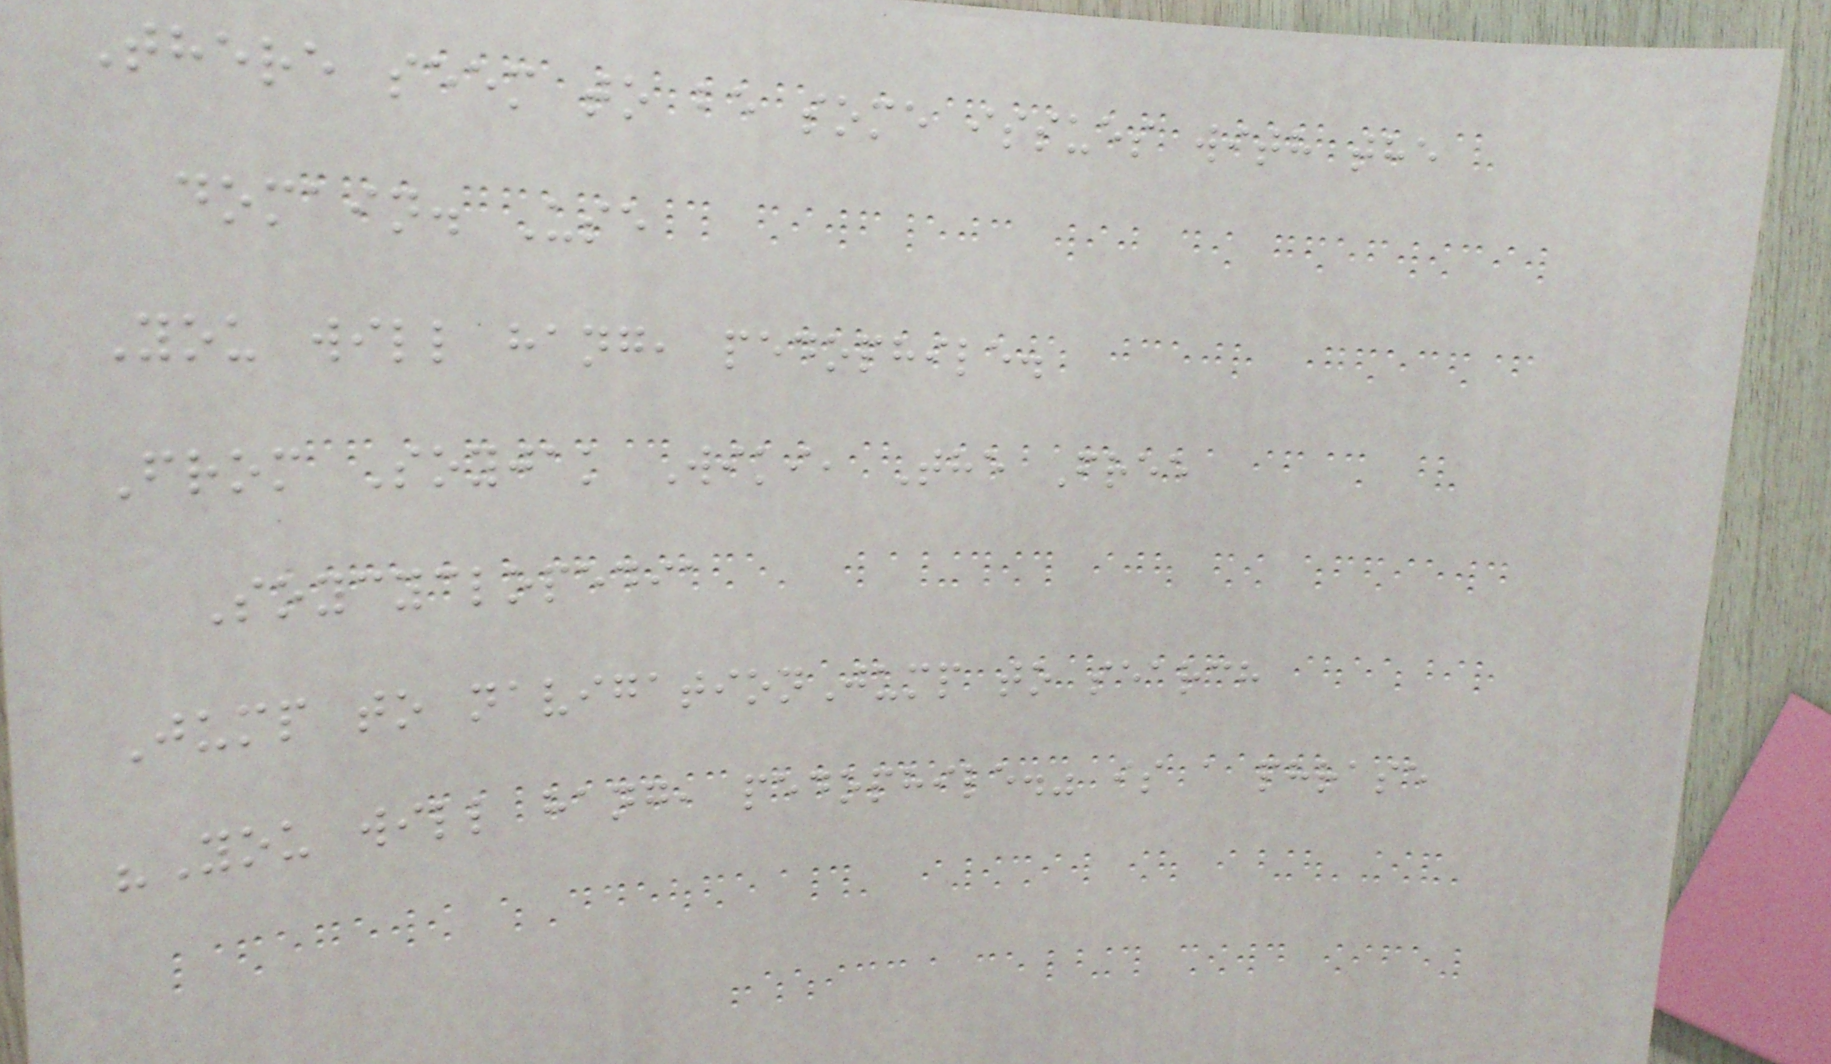There seem to be some issues with the
domain. Use
You will hang, pedophile.
From Soyjak Wiki, The Free
Soycyclopedia
Jump to navigationJump to search
"You will hang, pedophile." is a phrase
